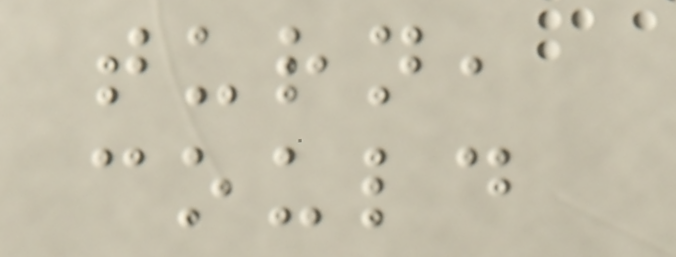turn,
could
